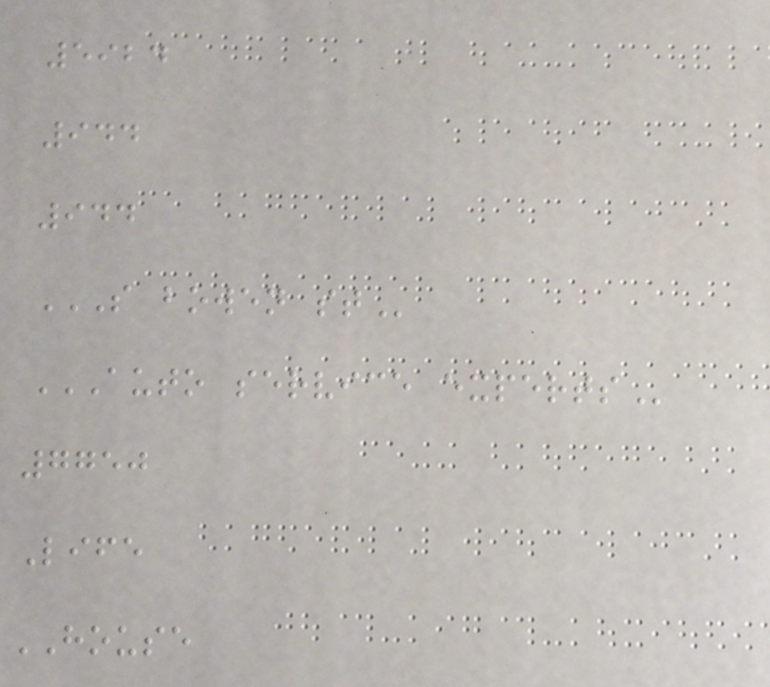5924
944
944
S BOWEN ST
AUTO SERVICE EXPERTS
7750
Life
HOUSE
